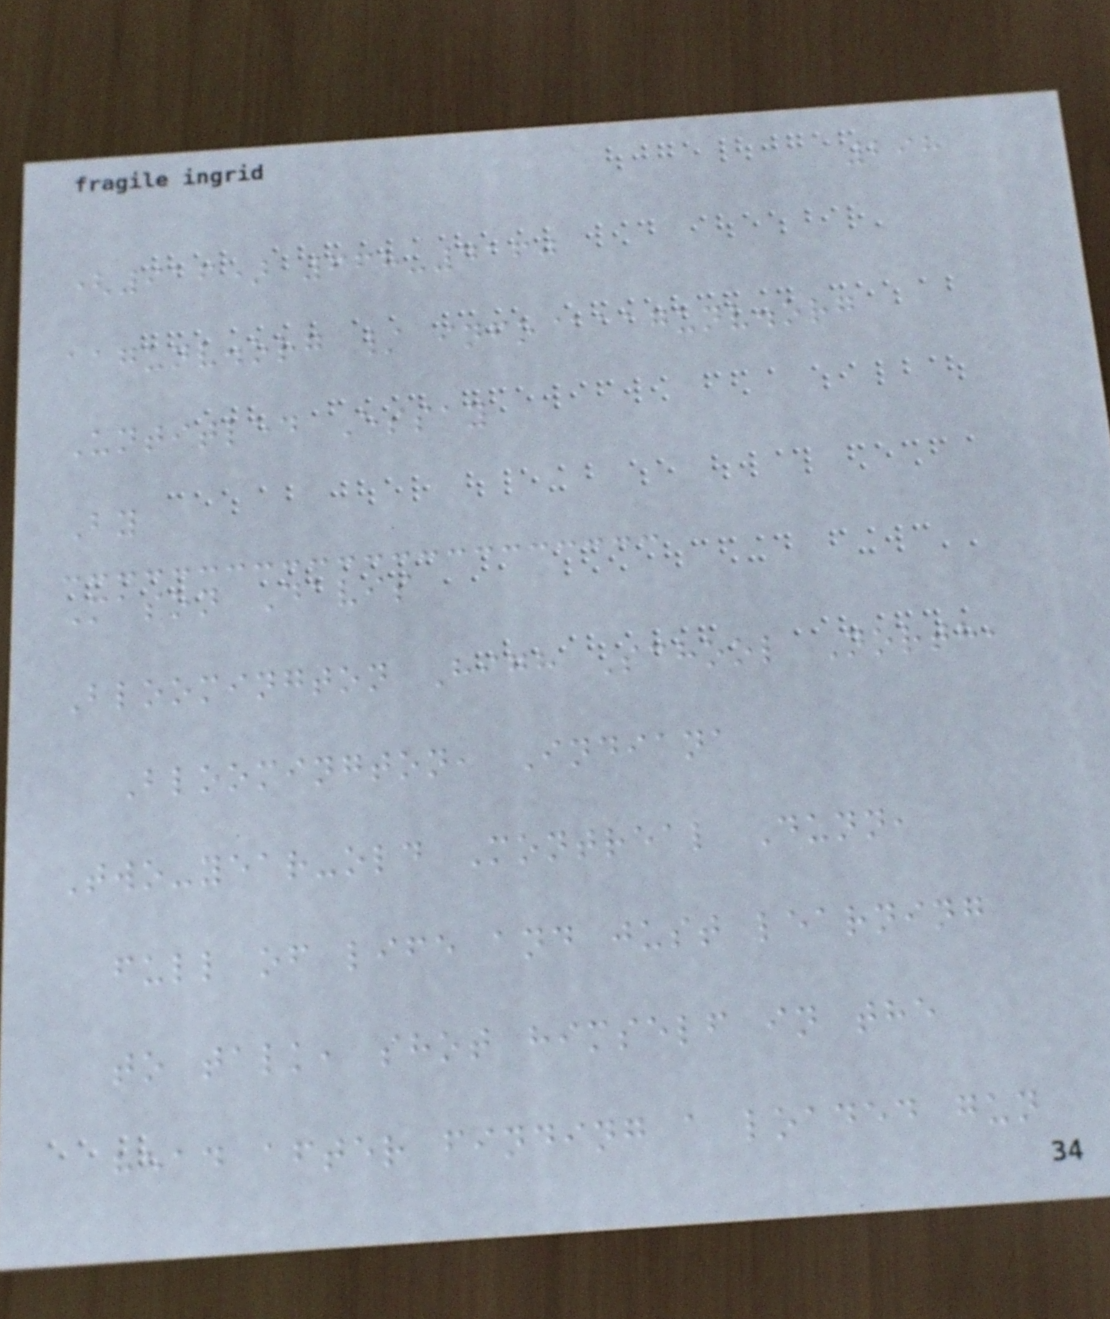298
(916) 668-4160
aagunv.org / info@aagunv.org
Untitled Essay
By
Mason Davis
Bloomington High School North,
Bloomington, Indiana
Two-year-old Montreal Dunn,
full of life and just learning
to talk, shot himself in the
head after finding a loaded gun
